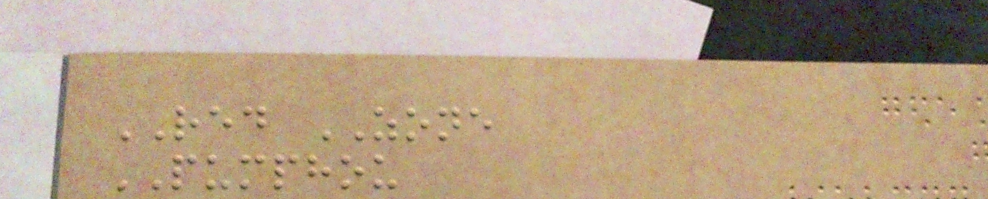RED ZONE
PUMPHOU
